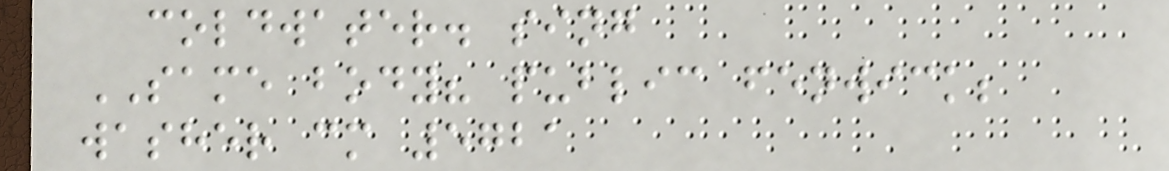coldwater. sing
SAME body? public fenwick;
washer cm 5721
